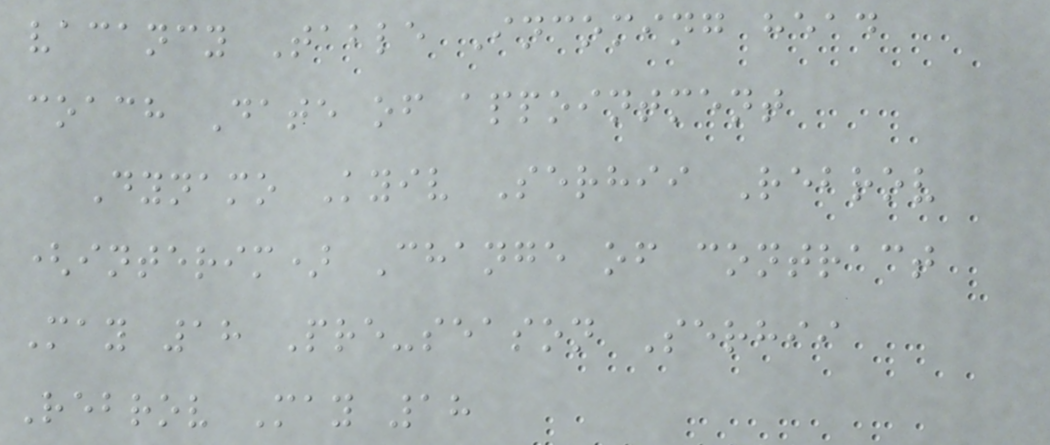vacancy Table Incoming head
coach Date of appointment
Dynamo Kyiv Serhii Rebrov
(interim) Change of contract
May 18 Pre-season Serhii
Rebrov May 18
